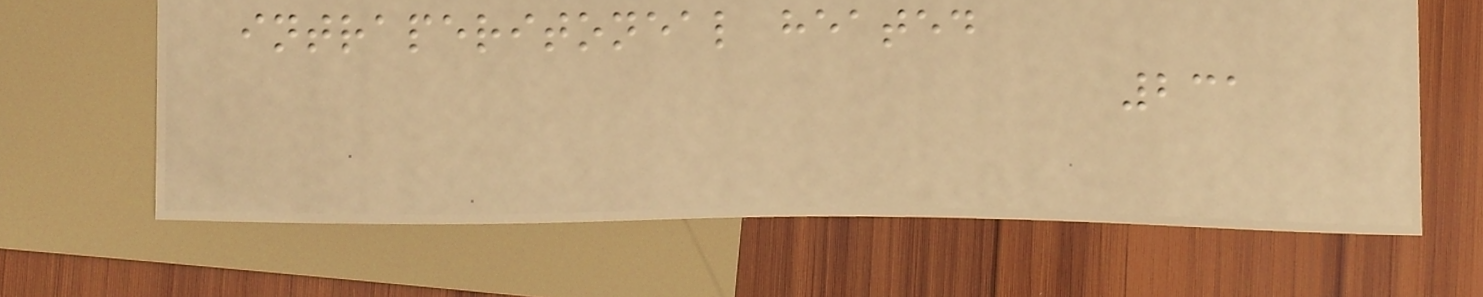intraperitoneal heated
231
